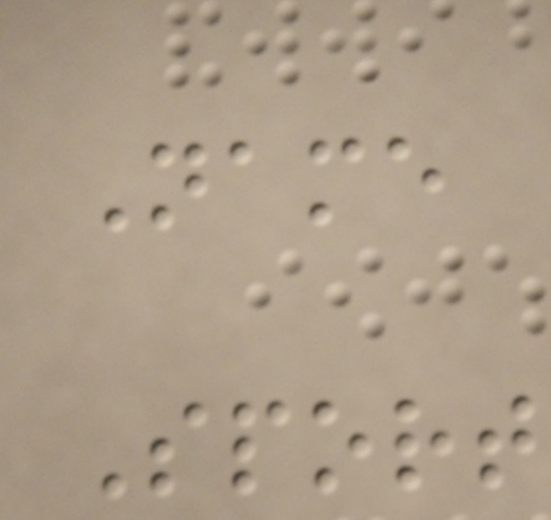Name
Sport
